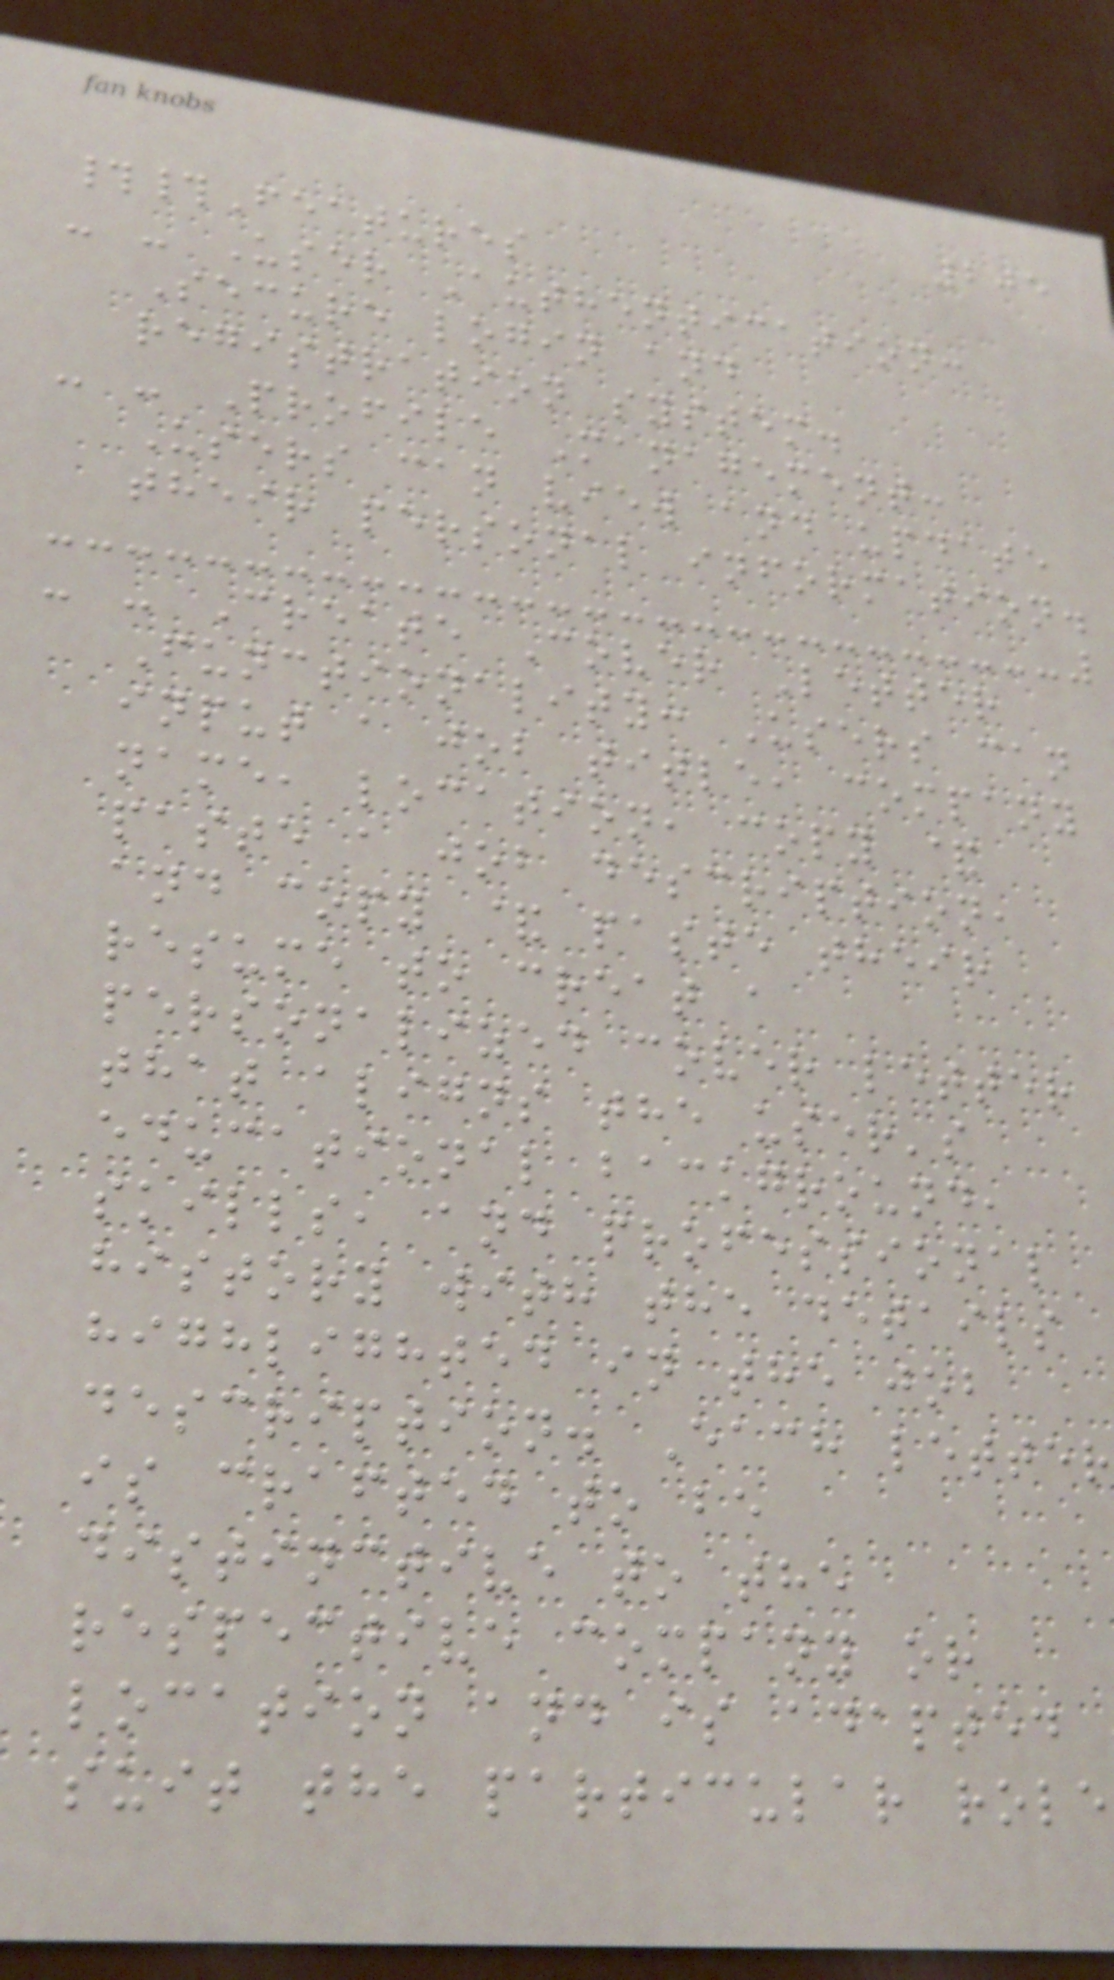205
##Features
- - User Authentication:
Secure login and
registration system.
- - Profile Management:
Users can view and update
their personal information.
- - Create Cover Letter
Functionality: Users can
input a job title, company
name, location, copy &
paste a job description,
and copy & paste their
resume to creat a
personalized cover letter
that aligns the user's
educational background,
skills, and professional
history with the details
highlighted in the job
description. Each letter
is crafted to be
distinctive to the
respective company or
location and is adapted
suit the particular role
